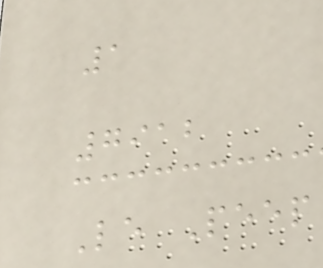1
7912
Le Peep
